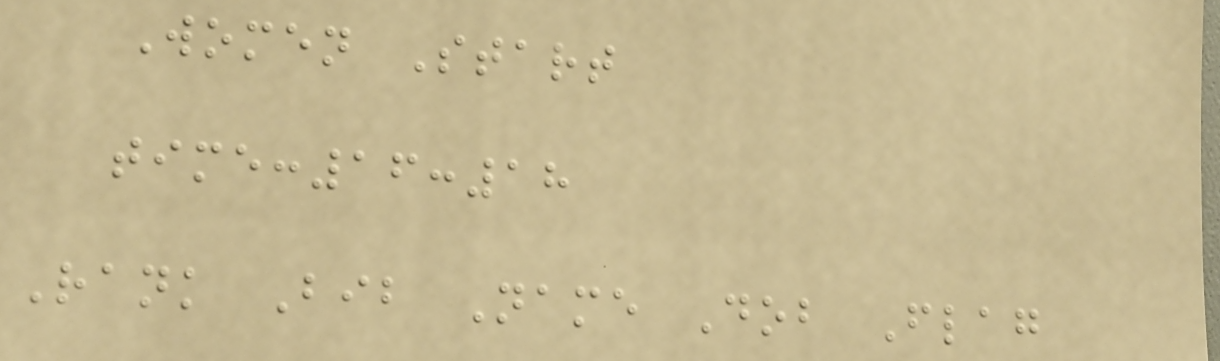Women Start
time:16:18
Rank Bib Name Dob Flag
